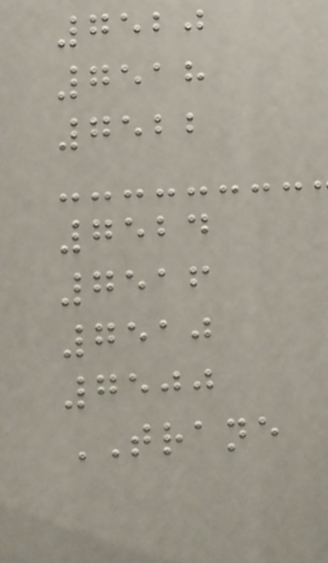7520
7518
7522
7524
7516
7510
7500
TRANE
